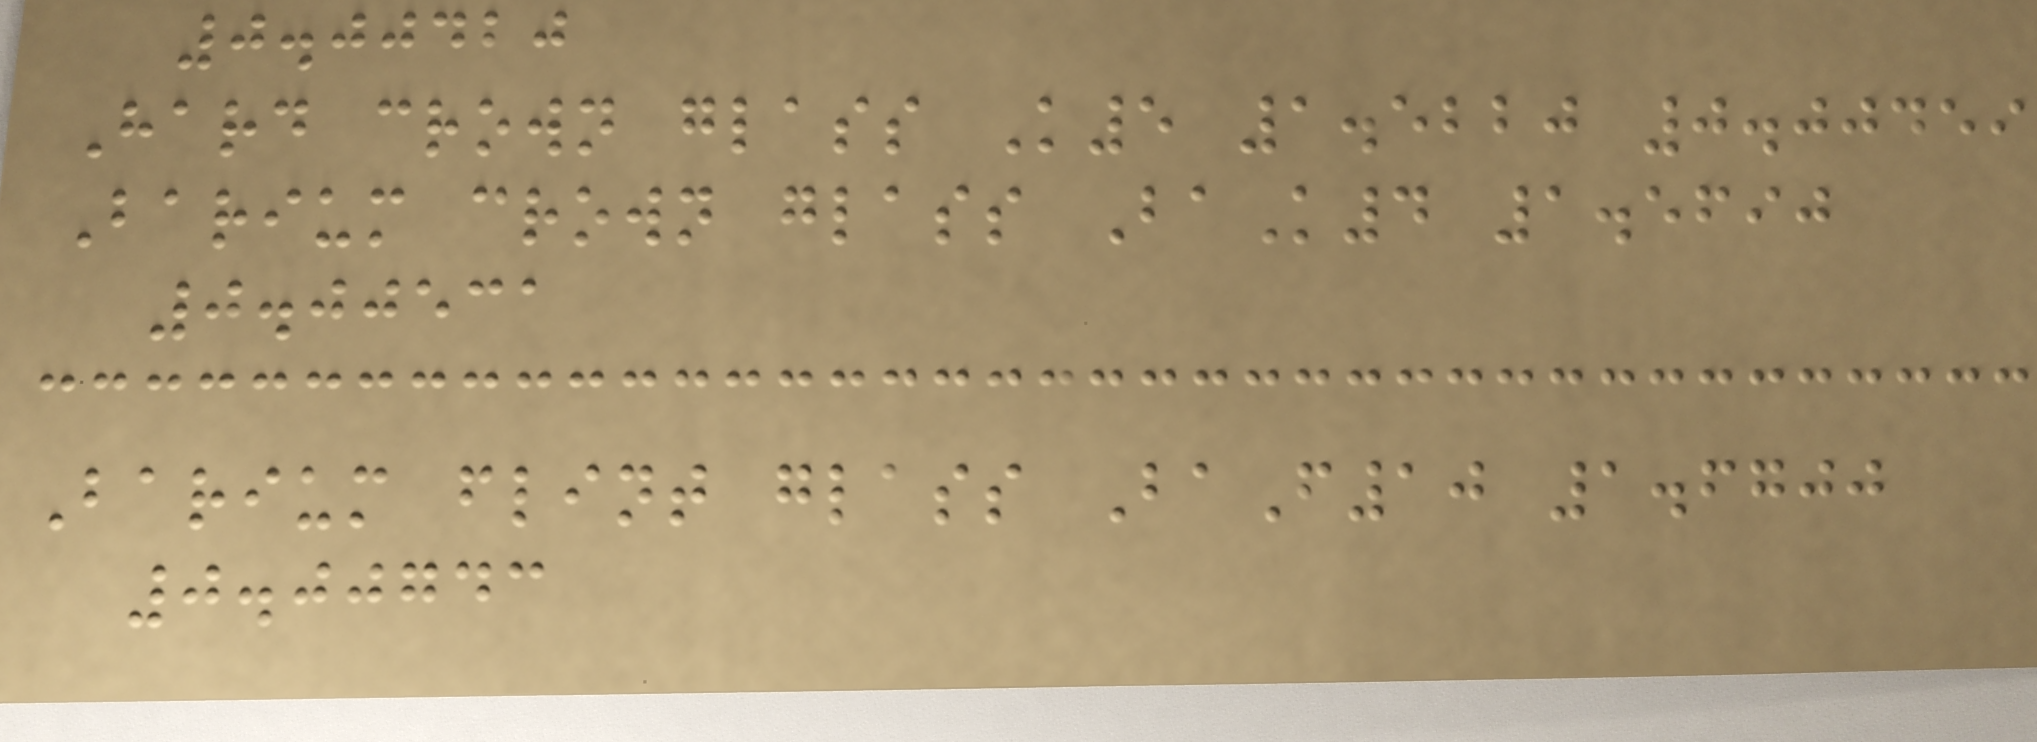0.00420
Hard crown glass K5 1.5220 0.00459
Barium crown glass BaK4 1.5690
0.00531
Barium flint glass BaF10 1.6700
0.00743
